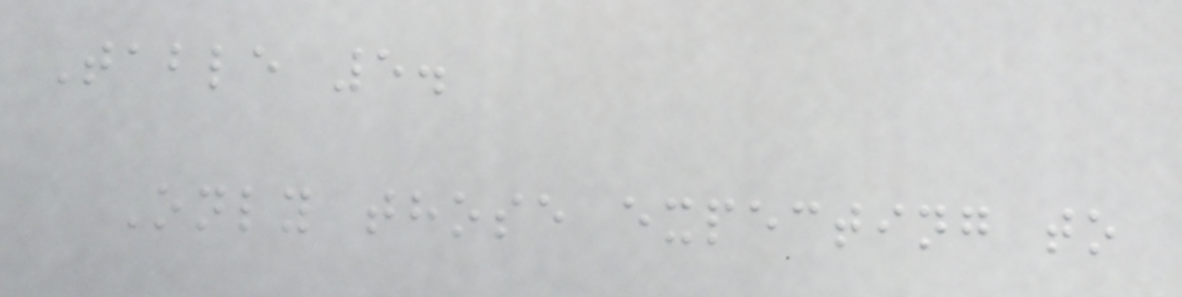Table 5.
Only those expecting to
